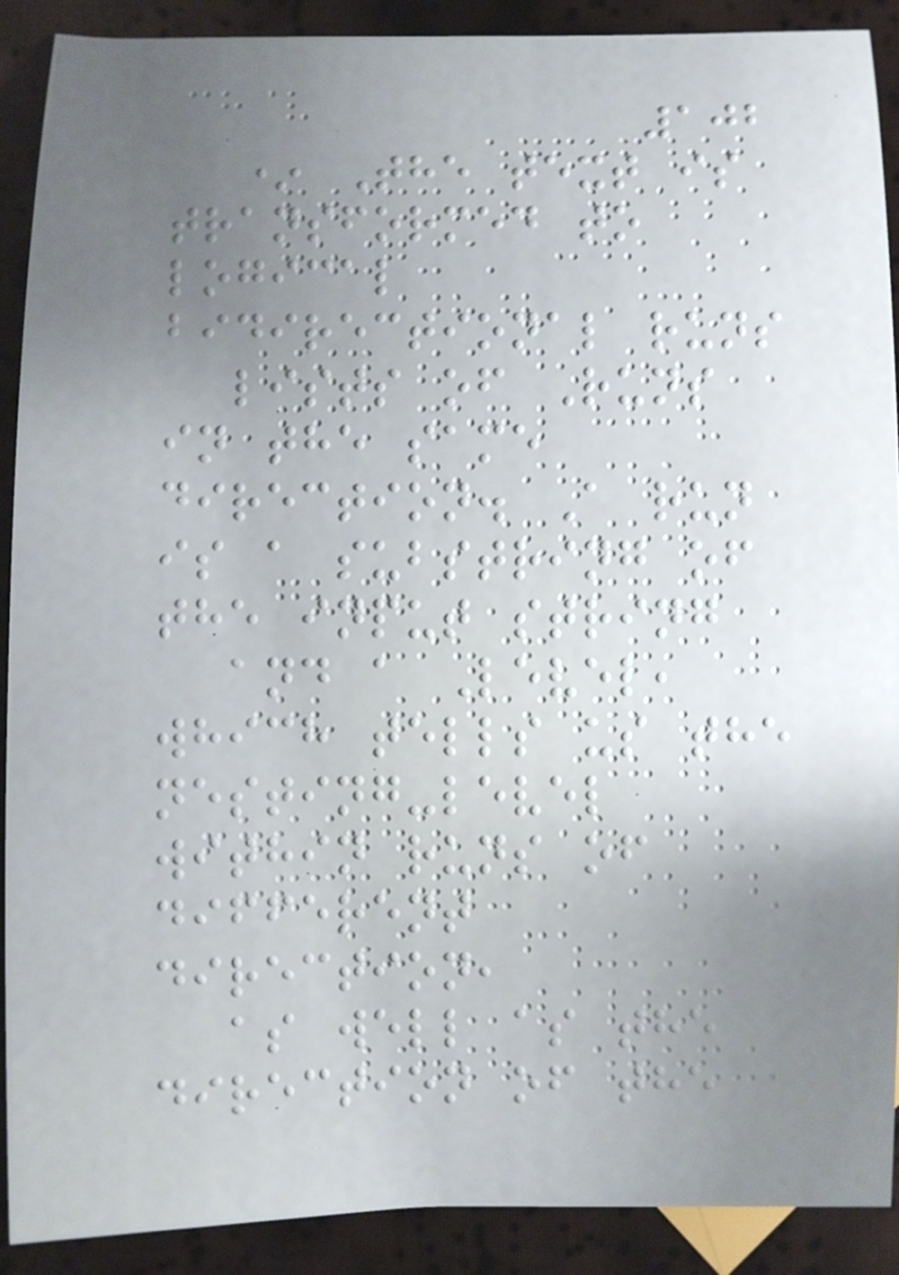102
* The text is
transformed to
logical
bidirectional runs
lists of Runs
in the same
direction. A run
is a substring of
the input string
and a Level,
which tells us the
nesting-level
within runs of
different
direction,
as well as the
direction of the
